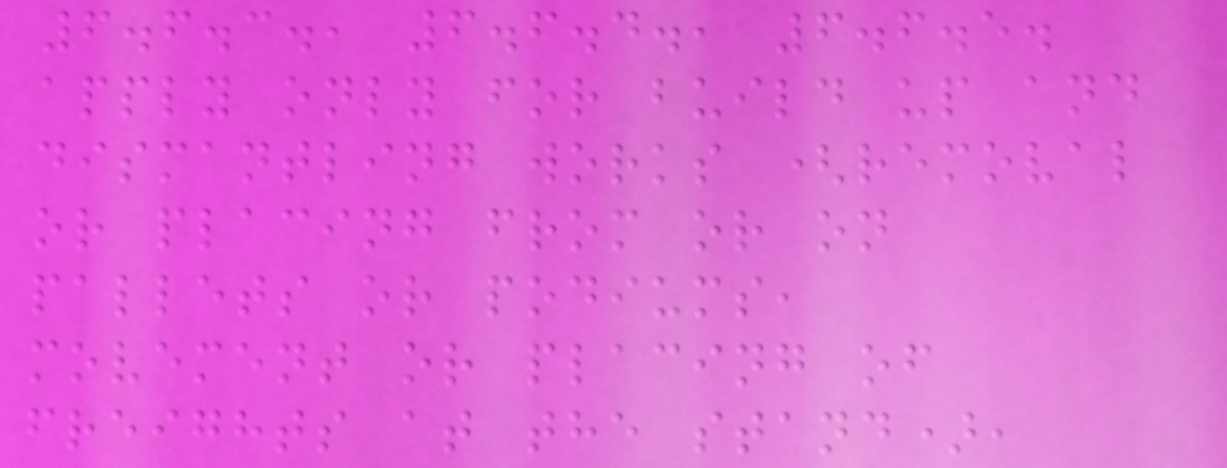6.6.3., 6.6.4., 6.6.5.
apply only for build up and
dismantling works (removal
or placing from or on
pallets or podiums,
movement or placing of
freights at the stand),
